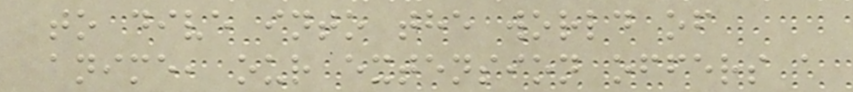to dive into the world of
anime, our extension offers a
